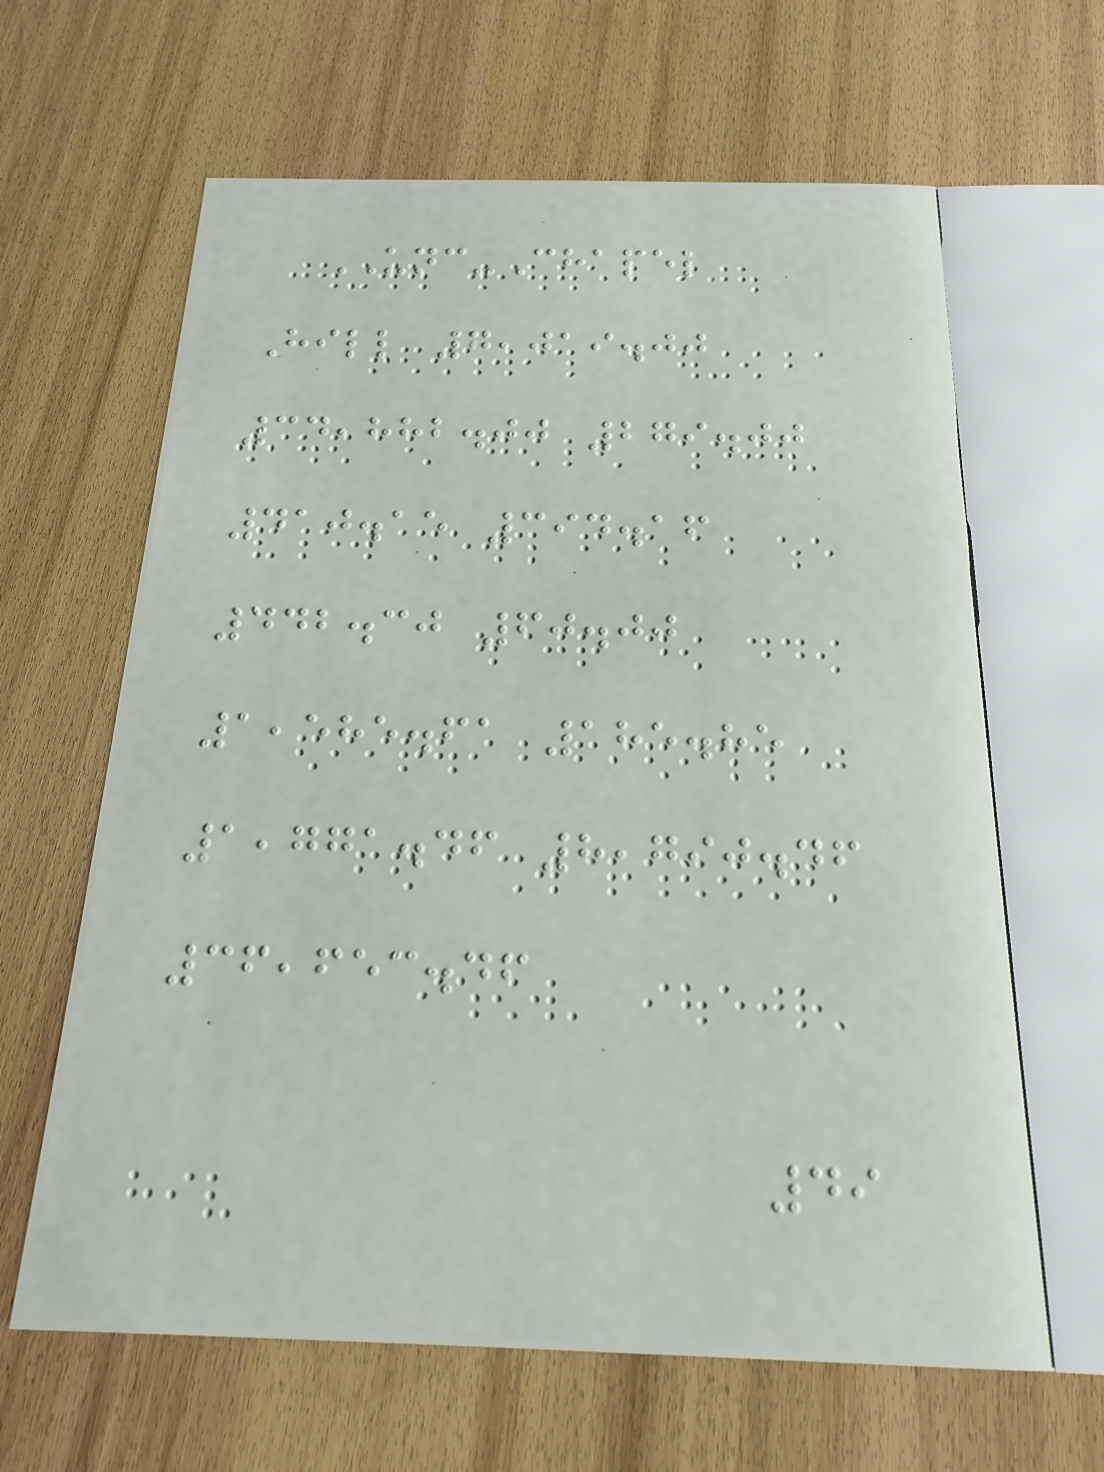UNC-Chapel
Hill 7,019.00
34,882.00 279.00
410.15 394.16
442.30 60.00
1,585.61 185.85
1,771.46 8,790.46
36,653.46
49
